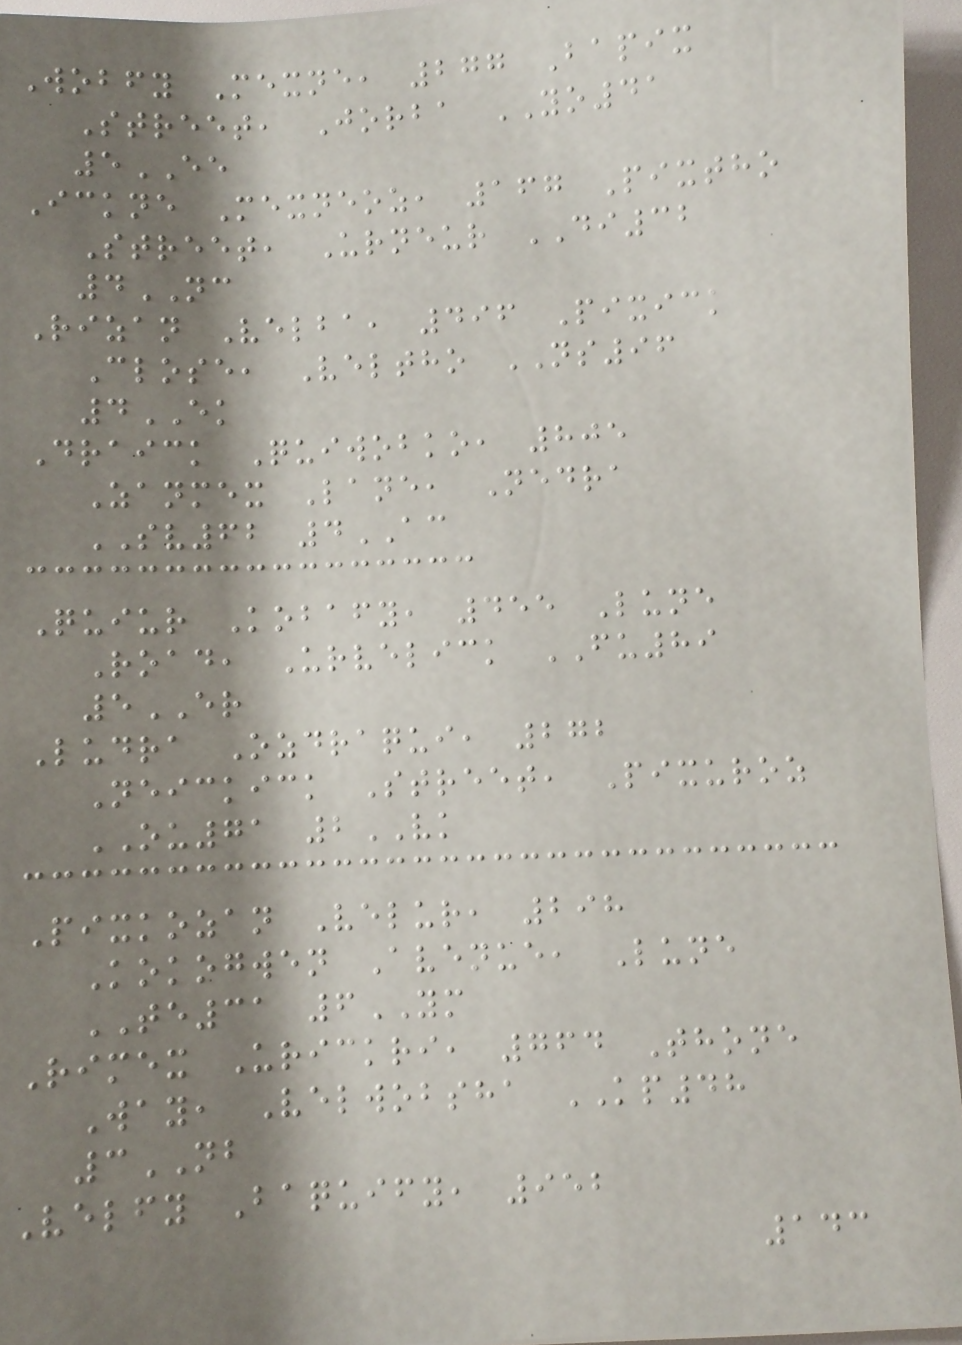Wobfy Mexne, 277 Bapix
Street, Jorba YO41
5EE
Ickne Mexneoz, 167 Pixtho
Street, Urneur DI32
4NC
Rizan Velba, 496 Pixick
Close, Veltho NS96
4EK
Draick Quiwobko, 805
Zanmex Lane, Nedra
SV62 4AC
Quiur Kobafy, 455 Lune
Road, Urvelick FU89
5ER
Ludra Ozdraqui, 272
Neickick Street, Pixuroz
OU71 2VK
Pixkozan Velur, 298
Kokogwen Avenue, Lune
TE31 6YM
Rimex Urickri, 764 Thone
Way, Velwobsha KP48
3NB
Velfy Baquify, 952
143
